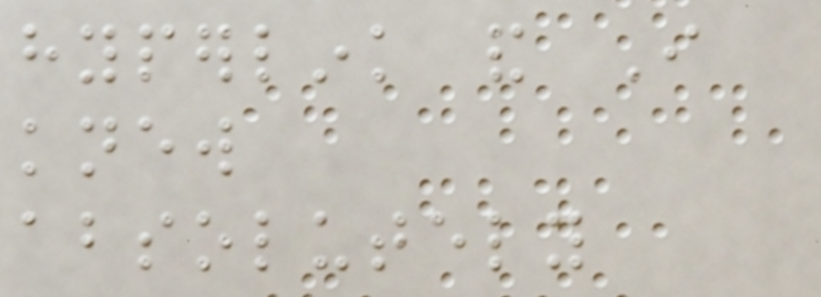hyperlink and I
knew
absolutely
